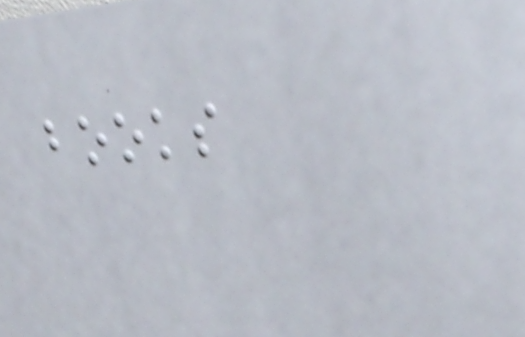books
